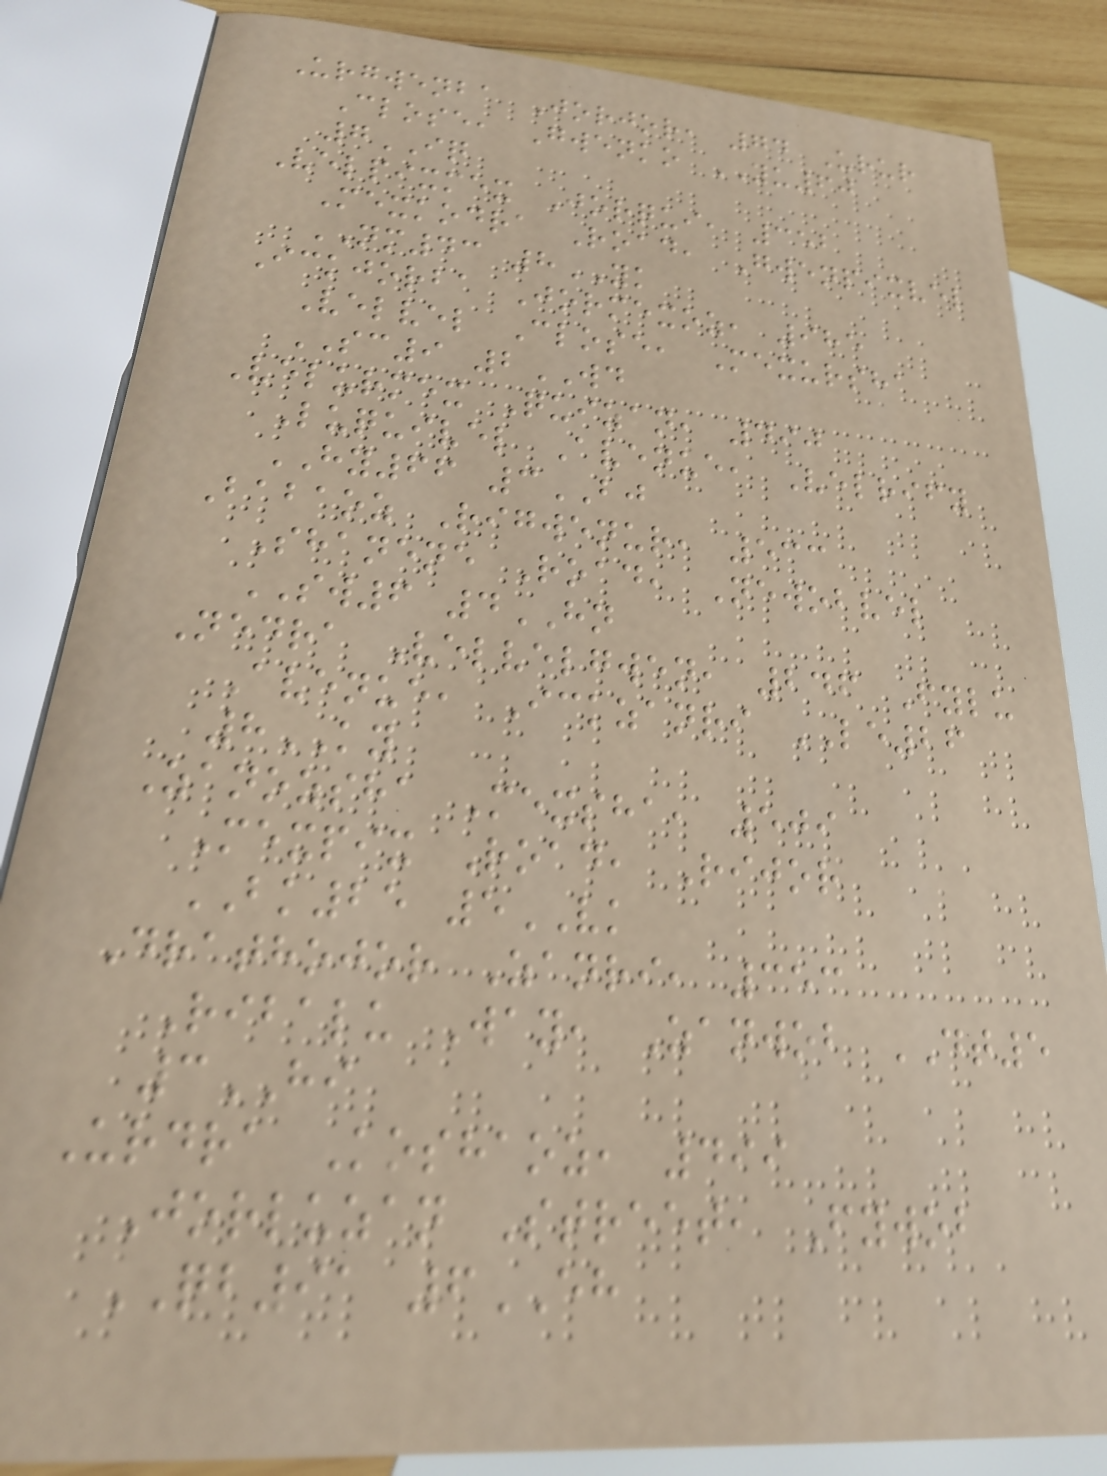Urgwenba Jorjor, 74 Urur
Close, Gwenko YU60
7IQ
Velpixmex Jorqui, 352
Mexkodra Road, Gwenpixvel
NM43 8YK
Ickjorba Jormexoz, 985
Velvel Close, Mexursha
SC9 2WD
Velurmex Quizan, 490
Luquivel Avenue, Velrify
HY66 3BJ
Babaoz Rigwenur, 533
Shanene Road, Newobvel
SW6 4HN
Nedra Velvelgwen, 246 Fylu
Avenue, Ickzanri LE26
8KY
Zanozsha Mexsha, 509
Mexpix Road, Rijor
BK25 5VK
Drathojor Zanri, 353
Ribalu Way, Zanwob DT5
3HI
Urdra Koshaoz, 499
Jorluzan Street, Fywob
QB91 6EH
